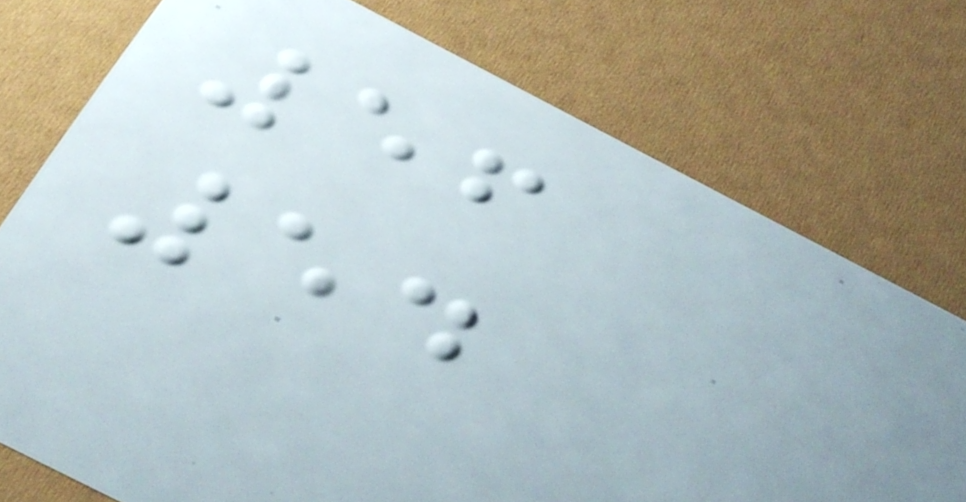56
54
